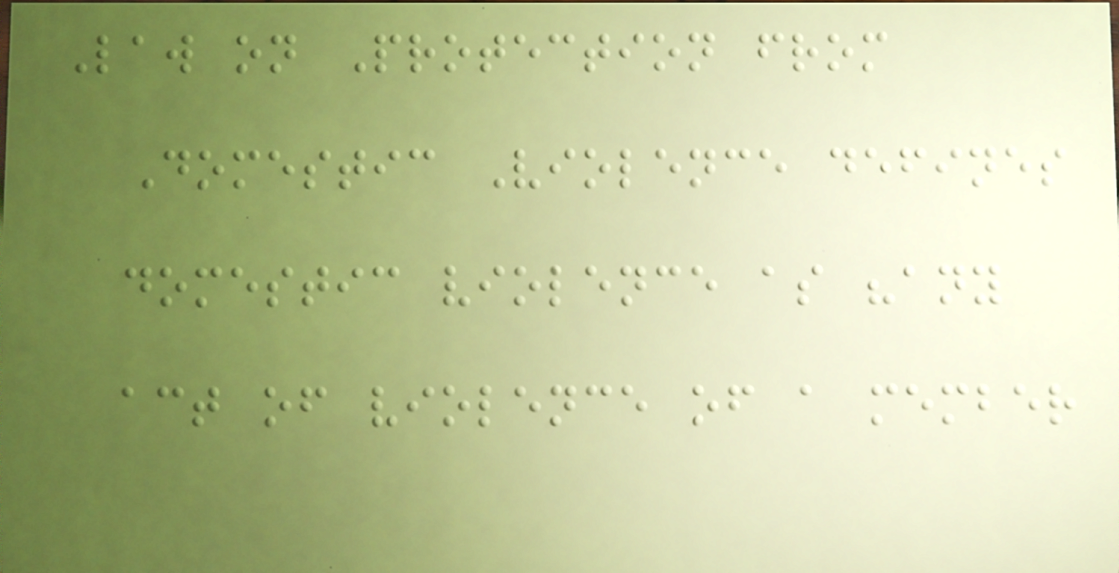Law on Protection from
Domestic Violence defines
domestic violence as "any
act of violence of a member
